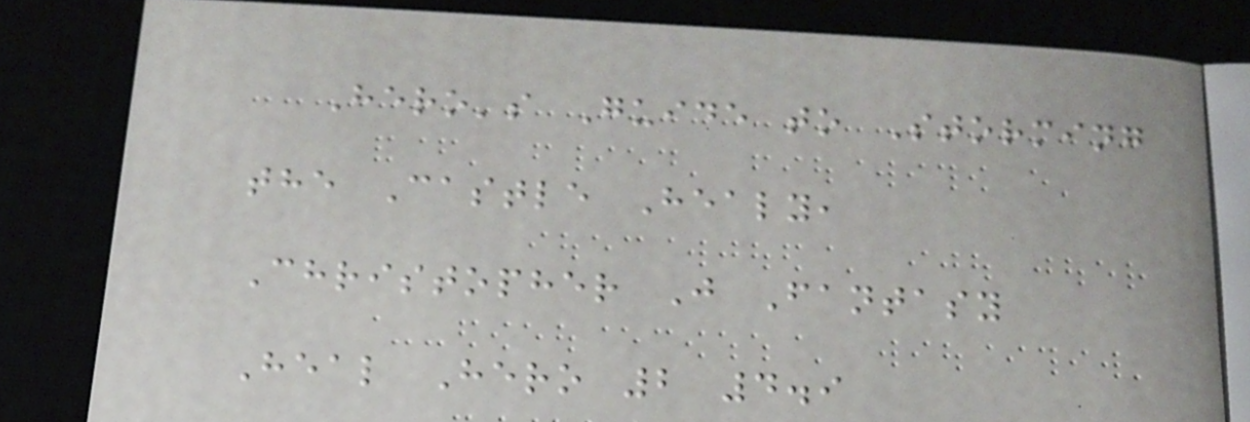Hero's Guide to Storming
the Castle Healy,
Christopher J Fantasy
Heal Hero 2 4.9
